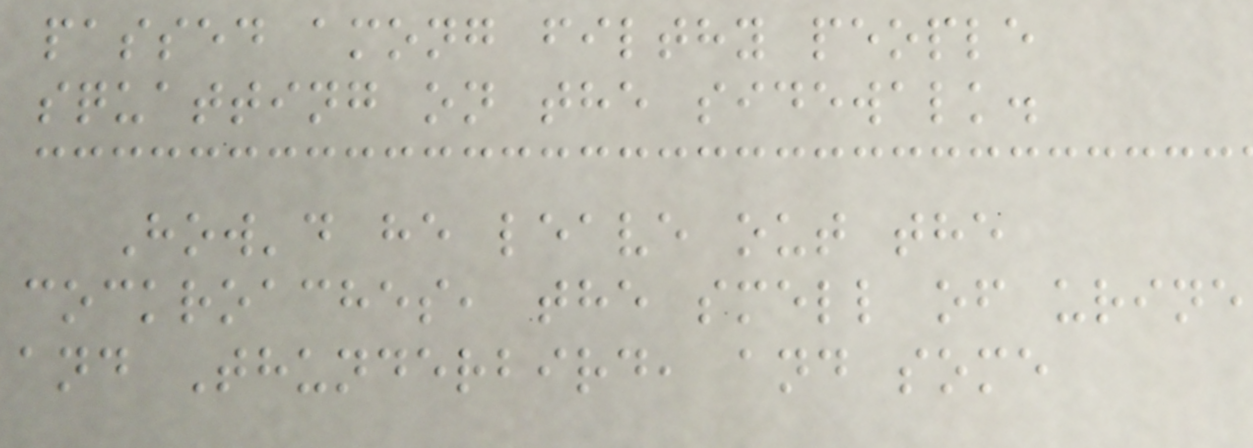passed among filthy people
squatting on the sidewalk.
How'd he leave out the
cockroaches, the smell of urine
and Thunderbird, and some
